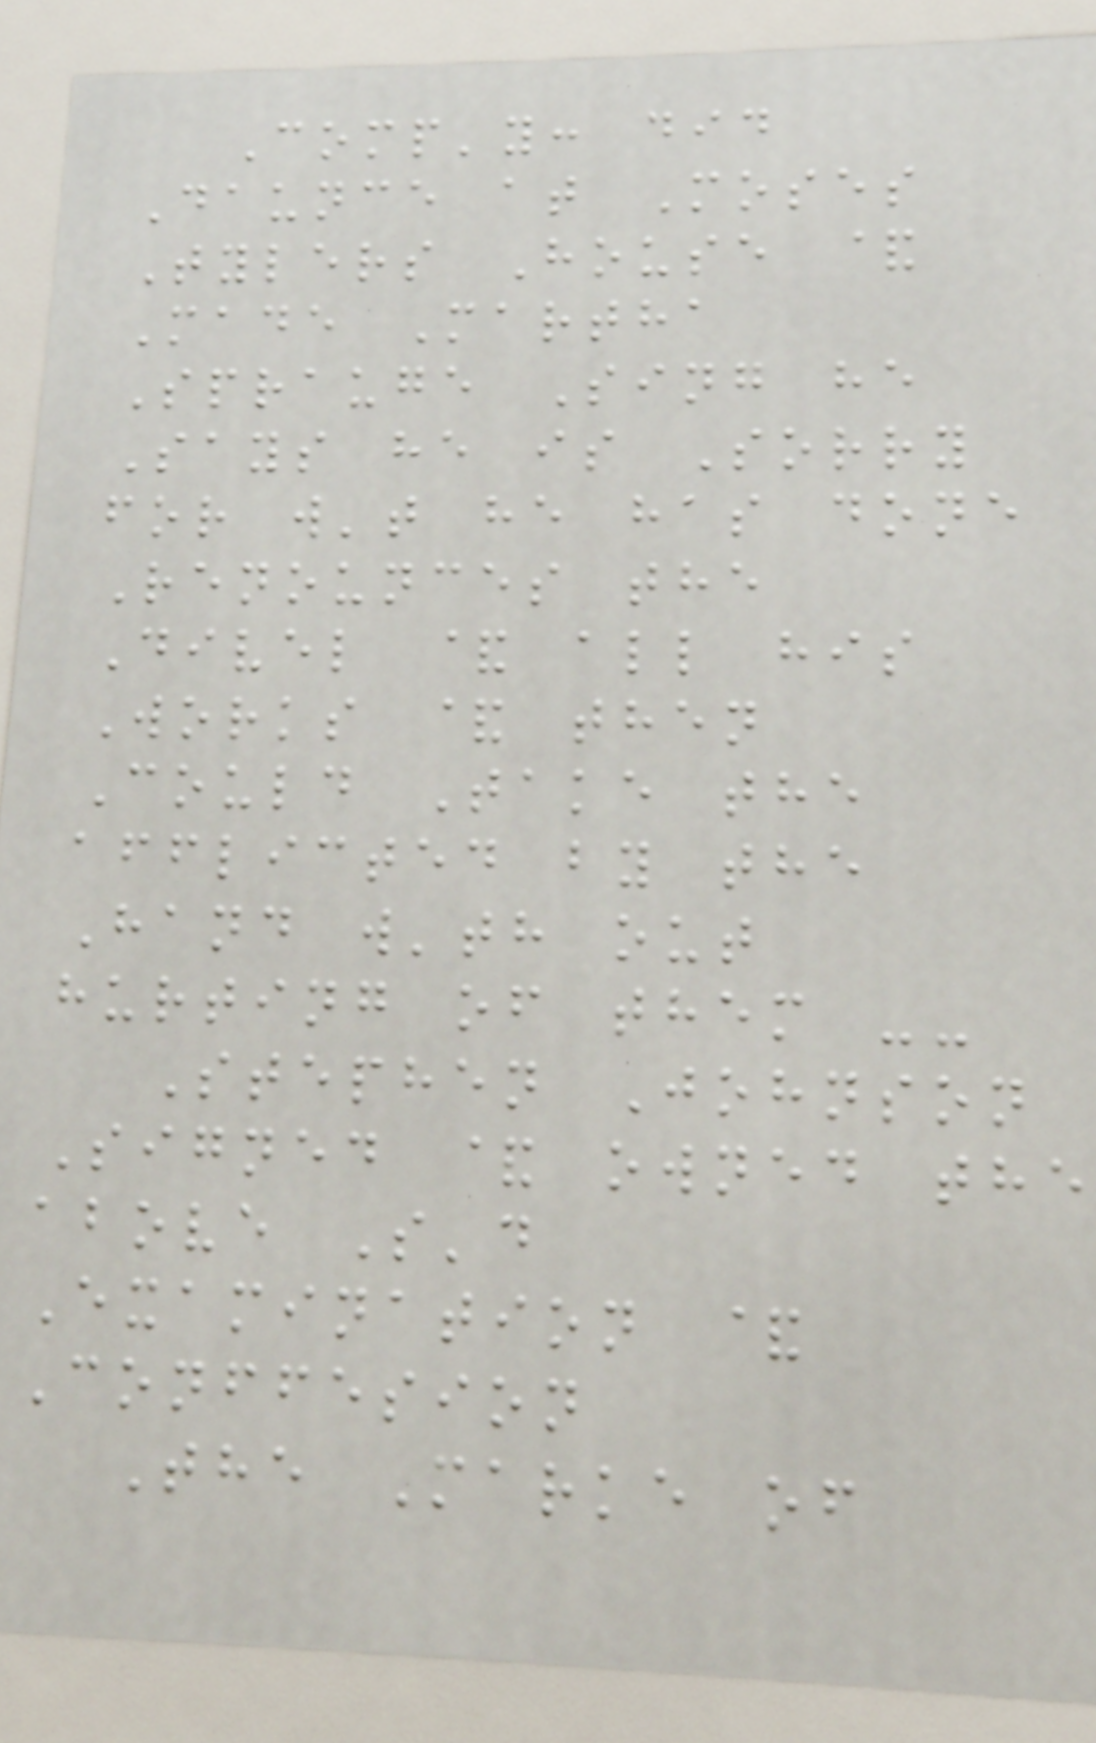Comp'y: did
Daunce at Moses
Tylers House &
Made Martha
Sprauge Sing he
Says he is Sorry
for w't he has done
Renounces the
Divel & all his
Works & then
Could Take the
afflicted by the
Hand w'th out
hurting of them --
Stephen Johnson
Signed & owned the
above S'd
Examination &
Conffesion
The Marke of
